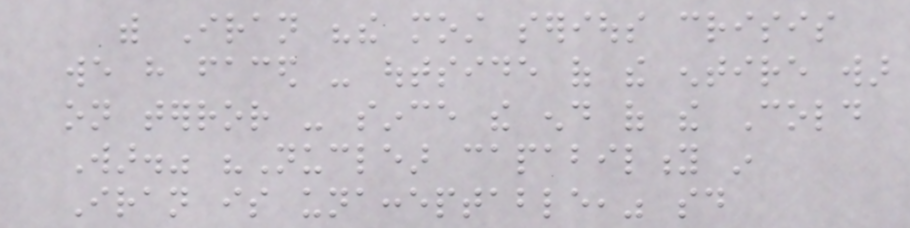with Iran "the most serious crisis
we have faced - outside of the entire war
on terror - since the end of the Cold
War." "Nuclear capability in
Iran is unacceptable," said
